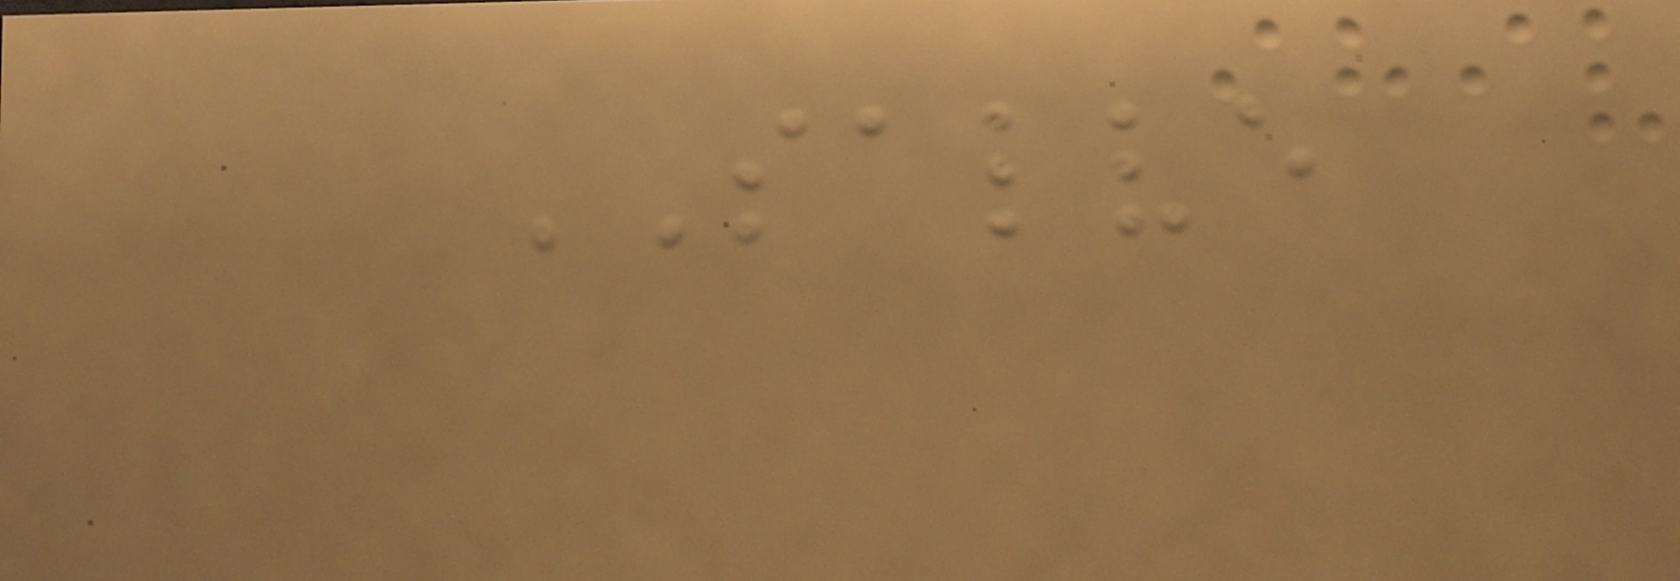SALVE
